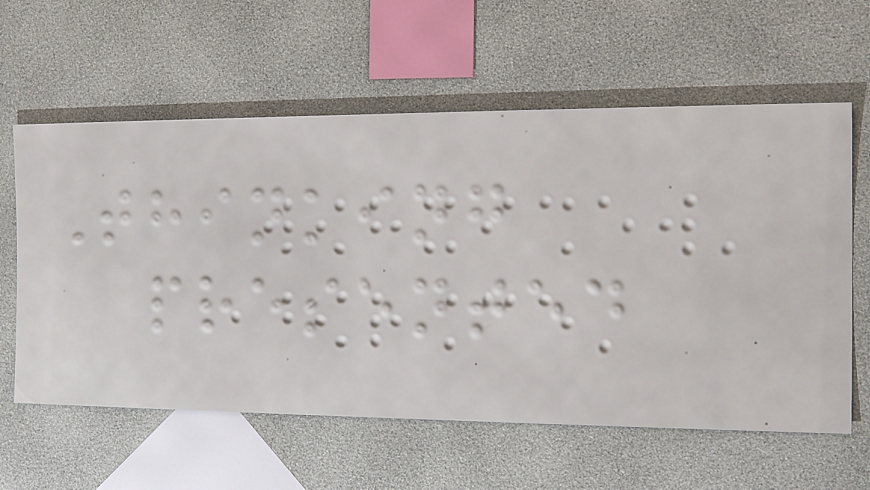Thinking
presented
